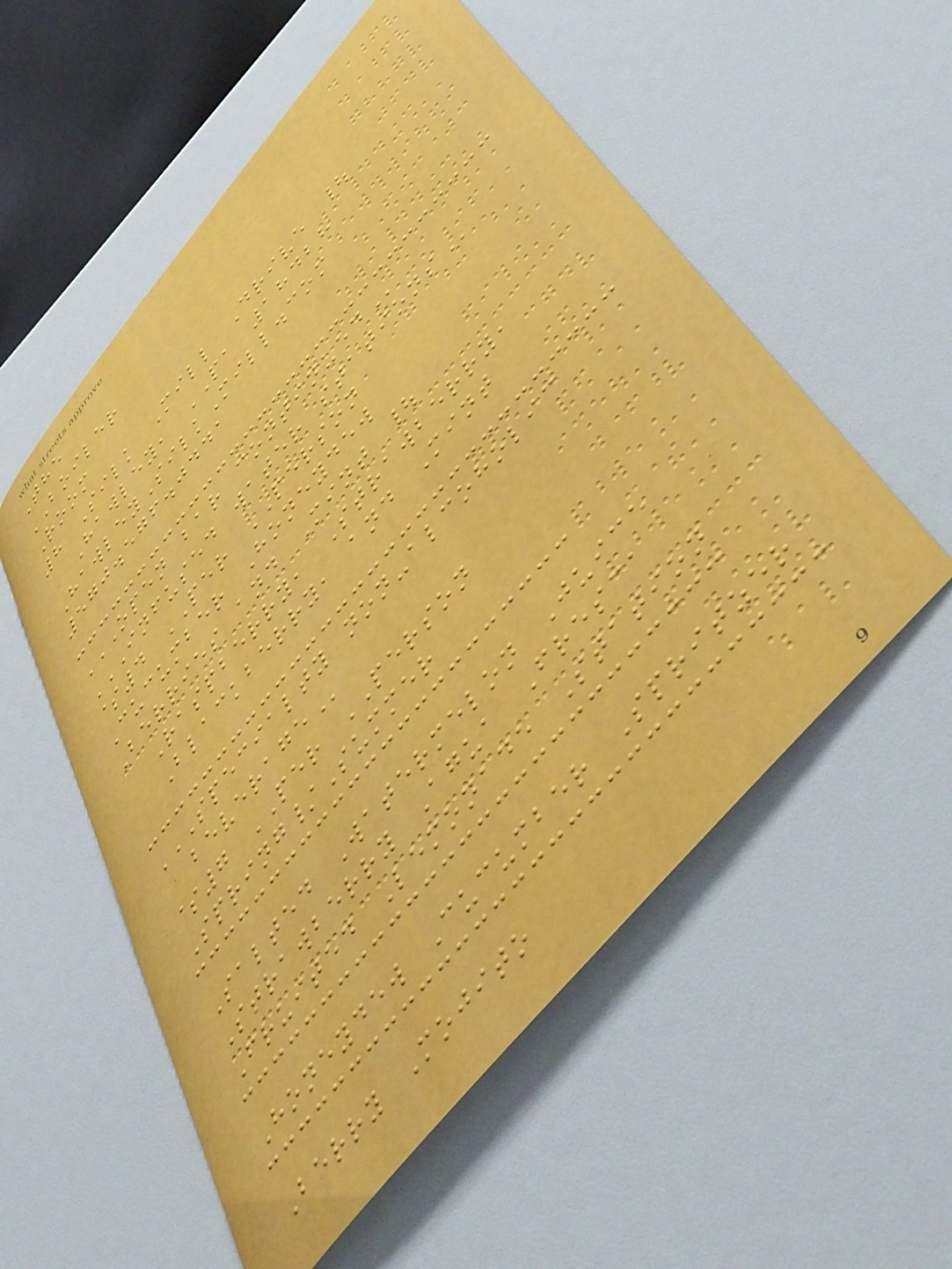The
BOILER
Room
8 Silk Mill Drive |
Hawley, PA 18428
HawleySilkMill.com
570.576.0441
OPEN BAR CONTINUED
INFUSED WATER STATIONS
$4 PER PERSON
Cucumber Honeydew
Berries and Mint |
Raspberry, Strawberry,
Blackberry, and Mint
SPECIALTY NON-ALCOHOLIC
BEVERAGE
$7 PER PERSON
Spring/Summer
Salted Watermelon Juice
Strawberry Agua Fresca
Fruited Lemonade Station
Honeydew Cucumber Spritzer
Berry Mojito
